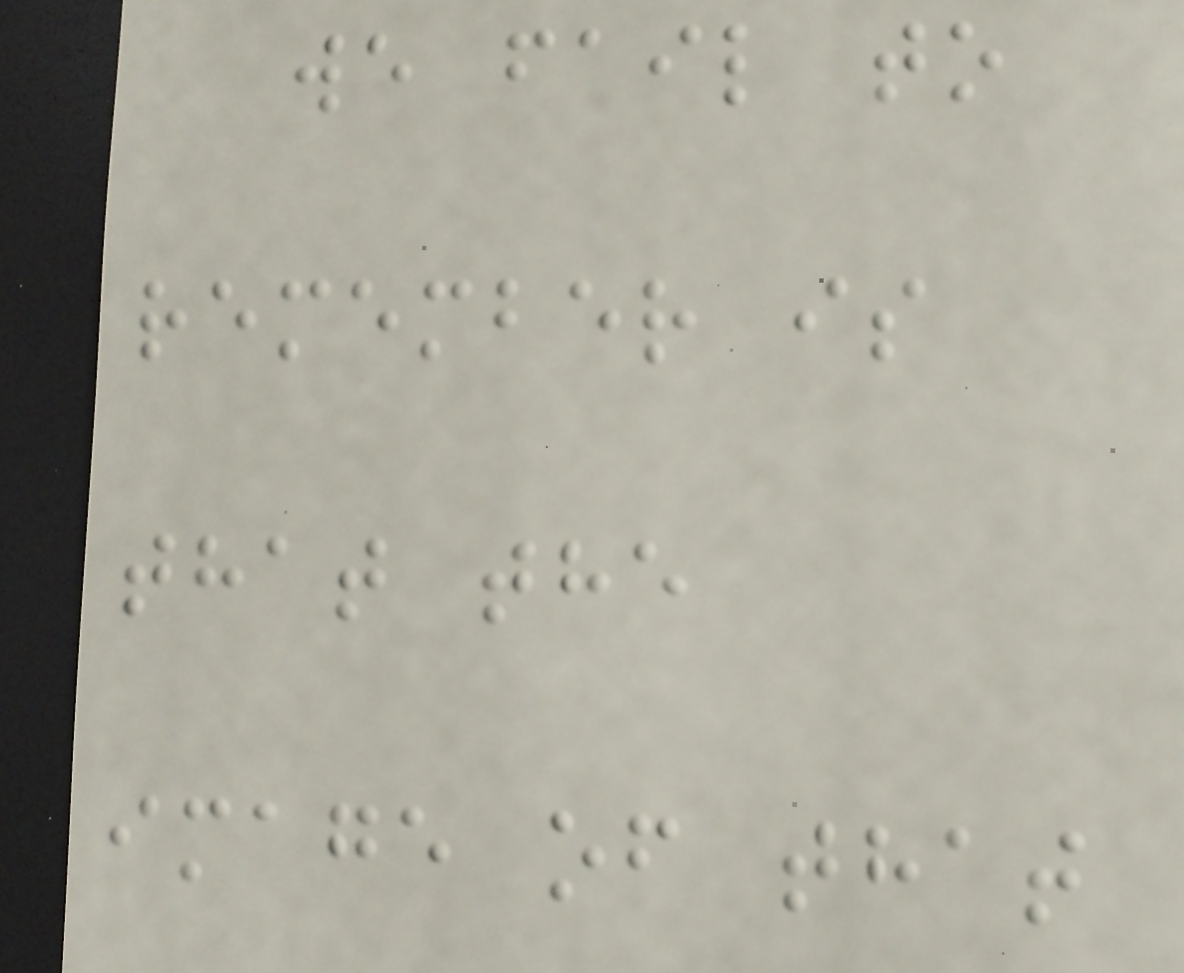we fail to
remember is
that the
image of that
